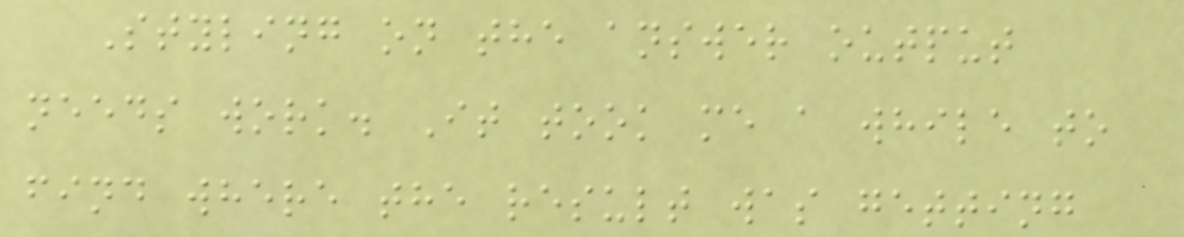Styling on the answer output
needs work. It took me a while to
find where the result was getting
